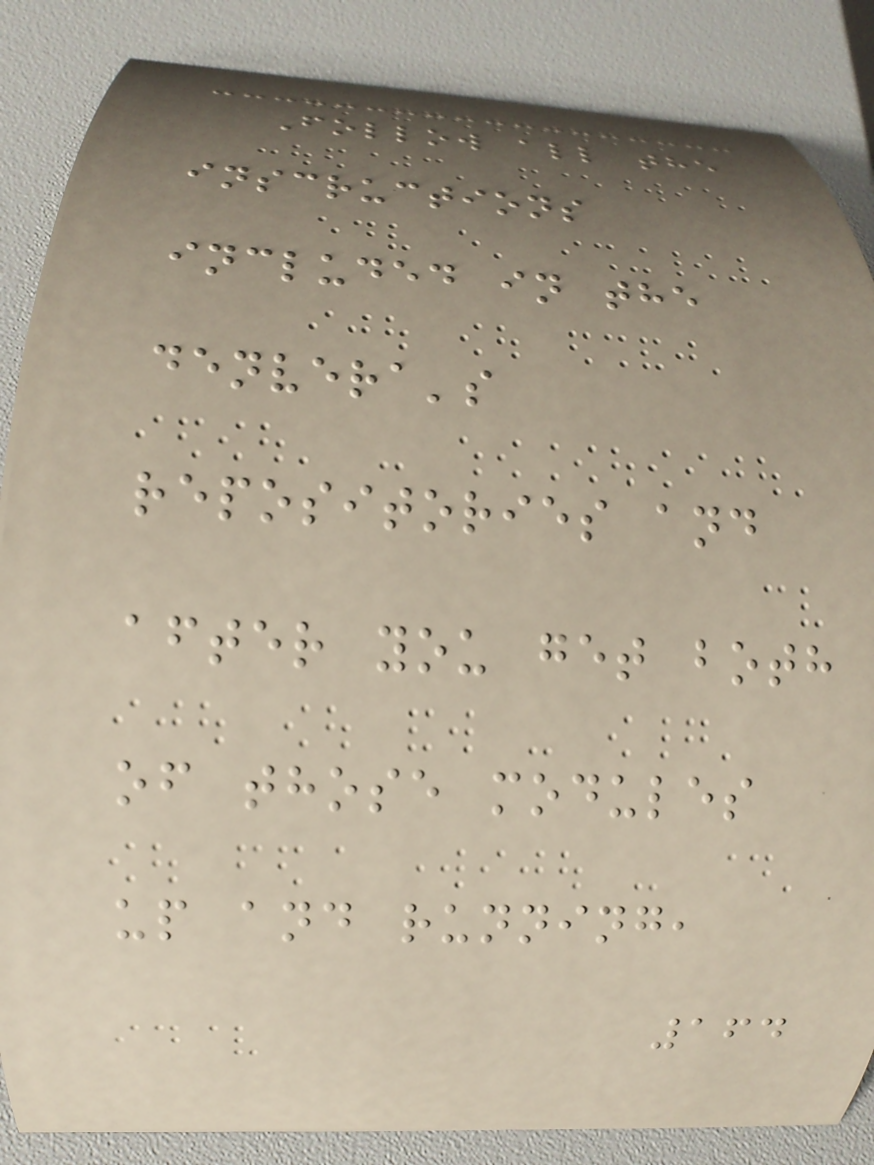Follow all the
inscructions
included in the
denvera's
repositories and
after you get both
of those modules
up and running,
164
